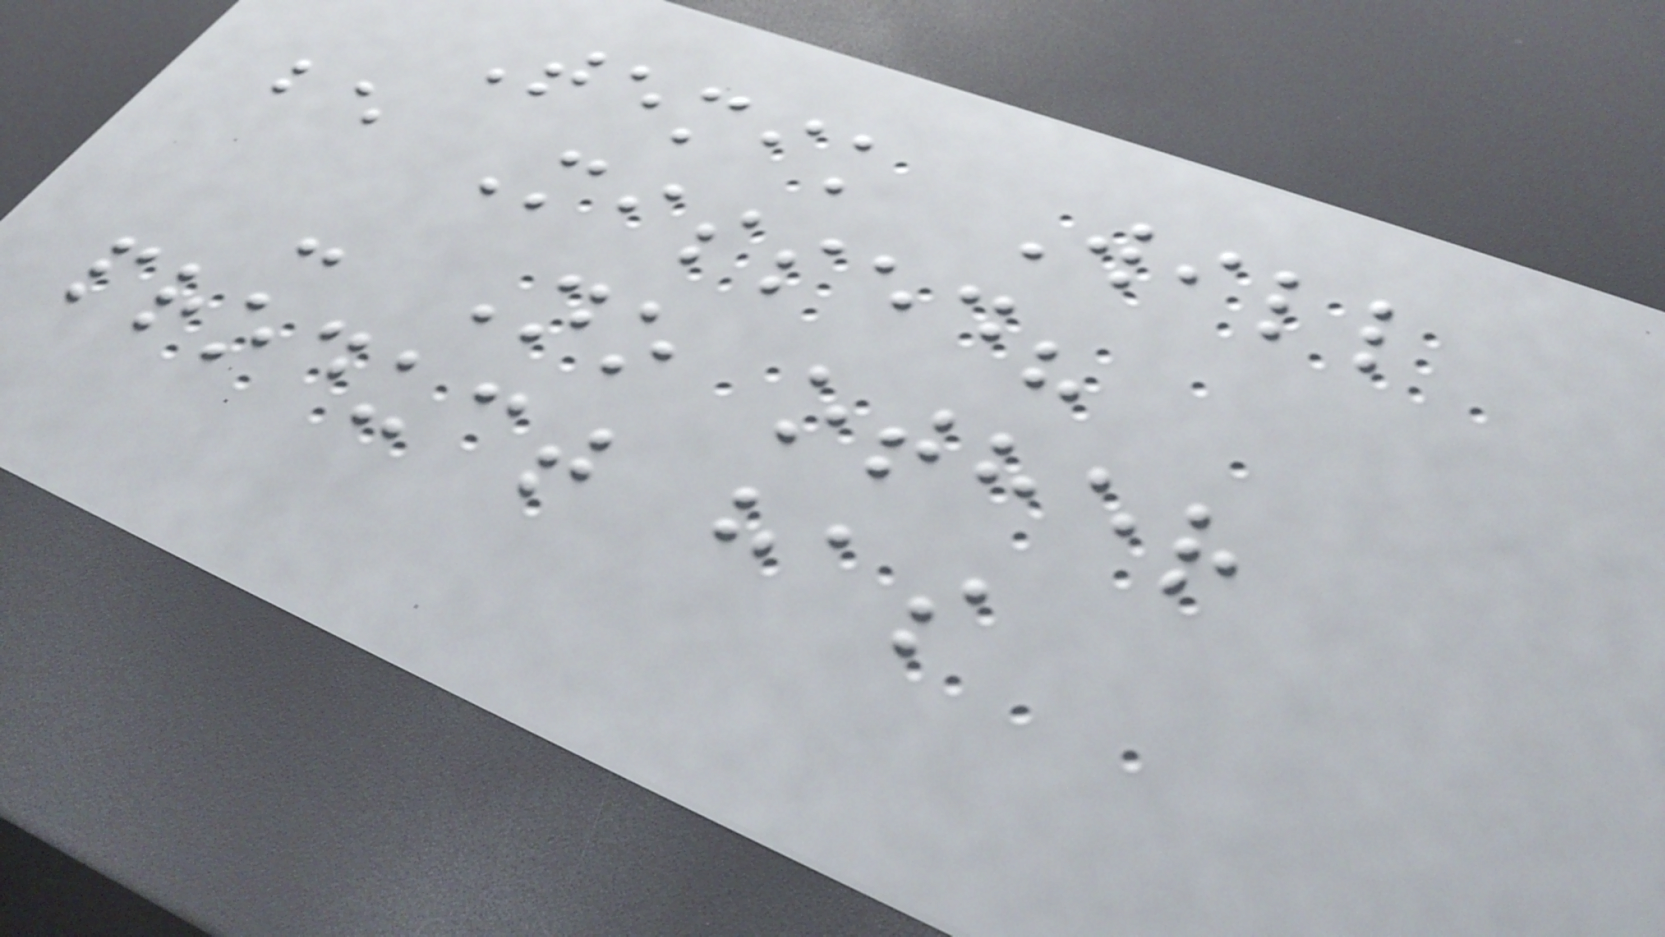Temik Will
be Missed?
- No other
product has
